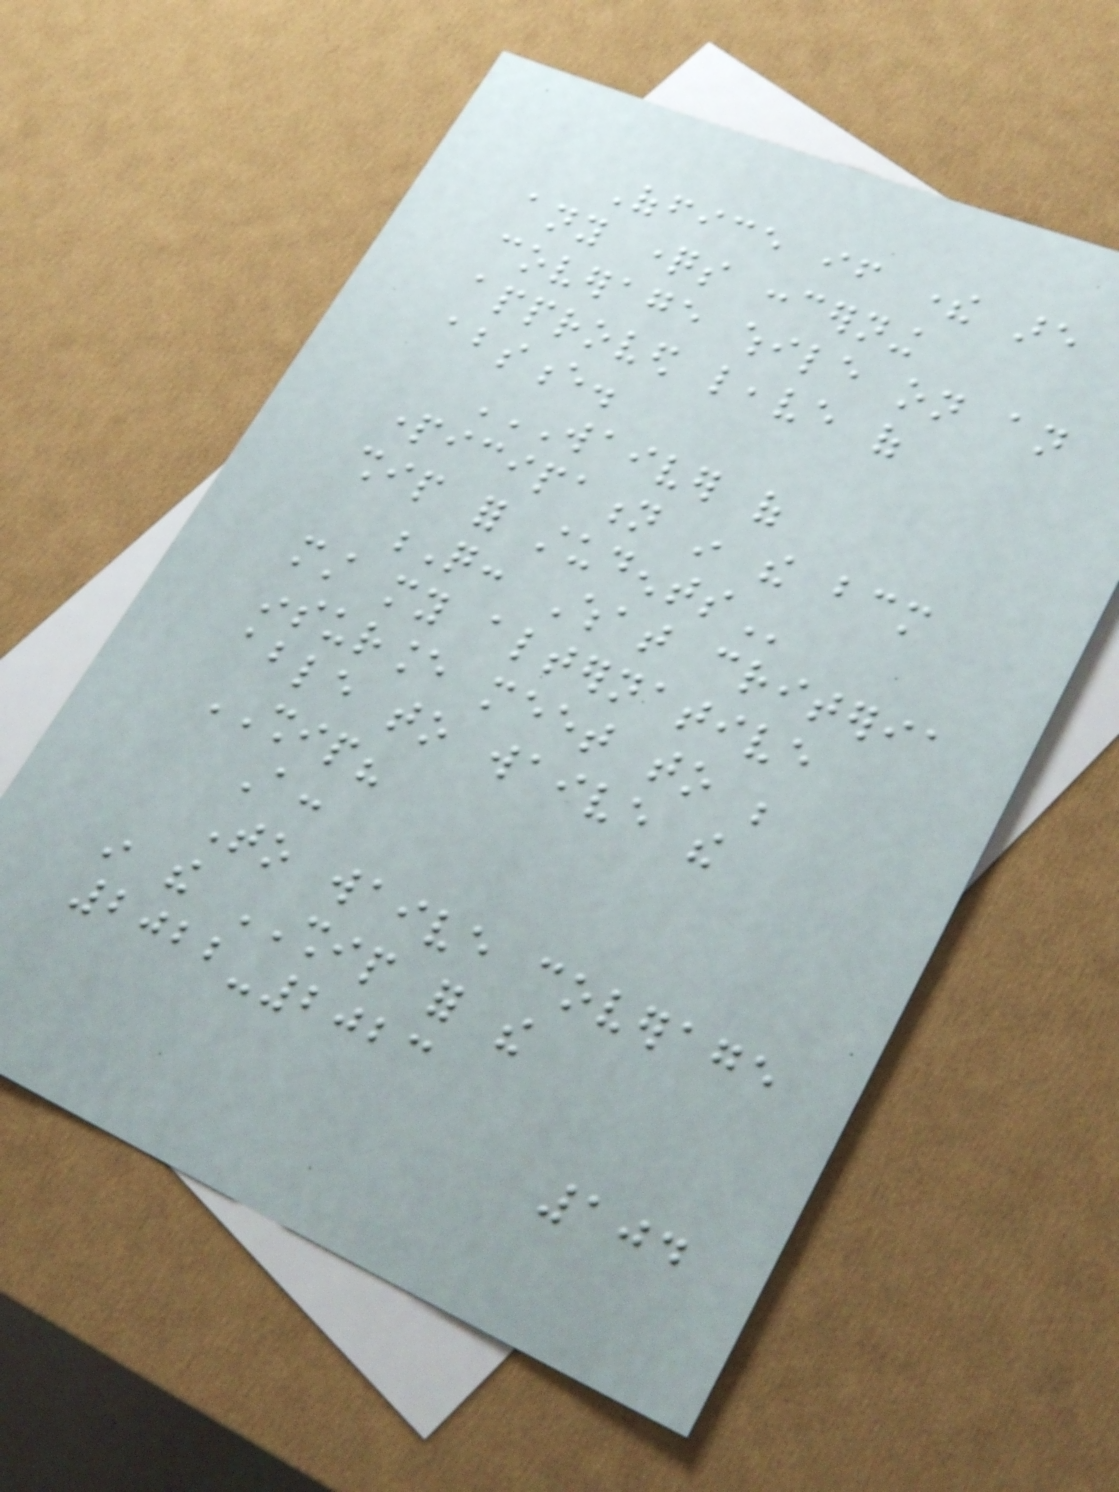Office if there are
any questions concerning
coverage while on an
approved leave of
absence.
WAIVER OF
PARTICIPATION IN THE BCM
SHIP FOR STUDENTS
Q: What criteria
must my alternative
insurance meet to be
able to waive the
SHIP?
A:
To waive coverage
in the SHIP for the
2022-2023
104
